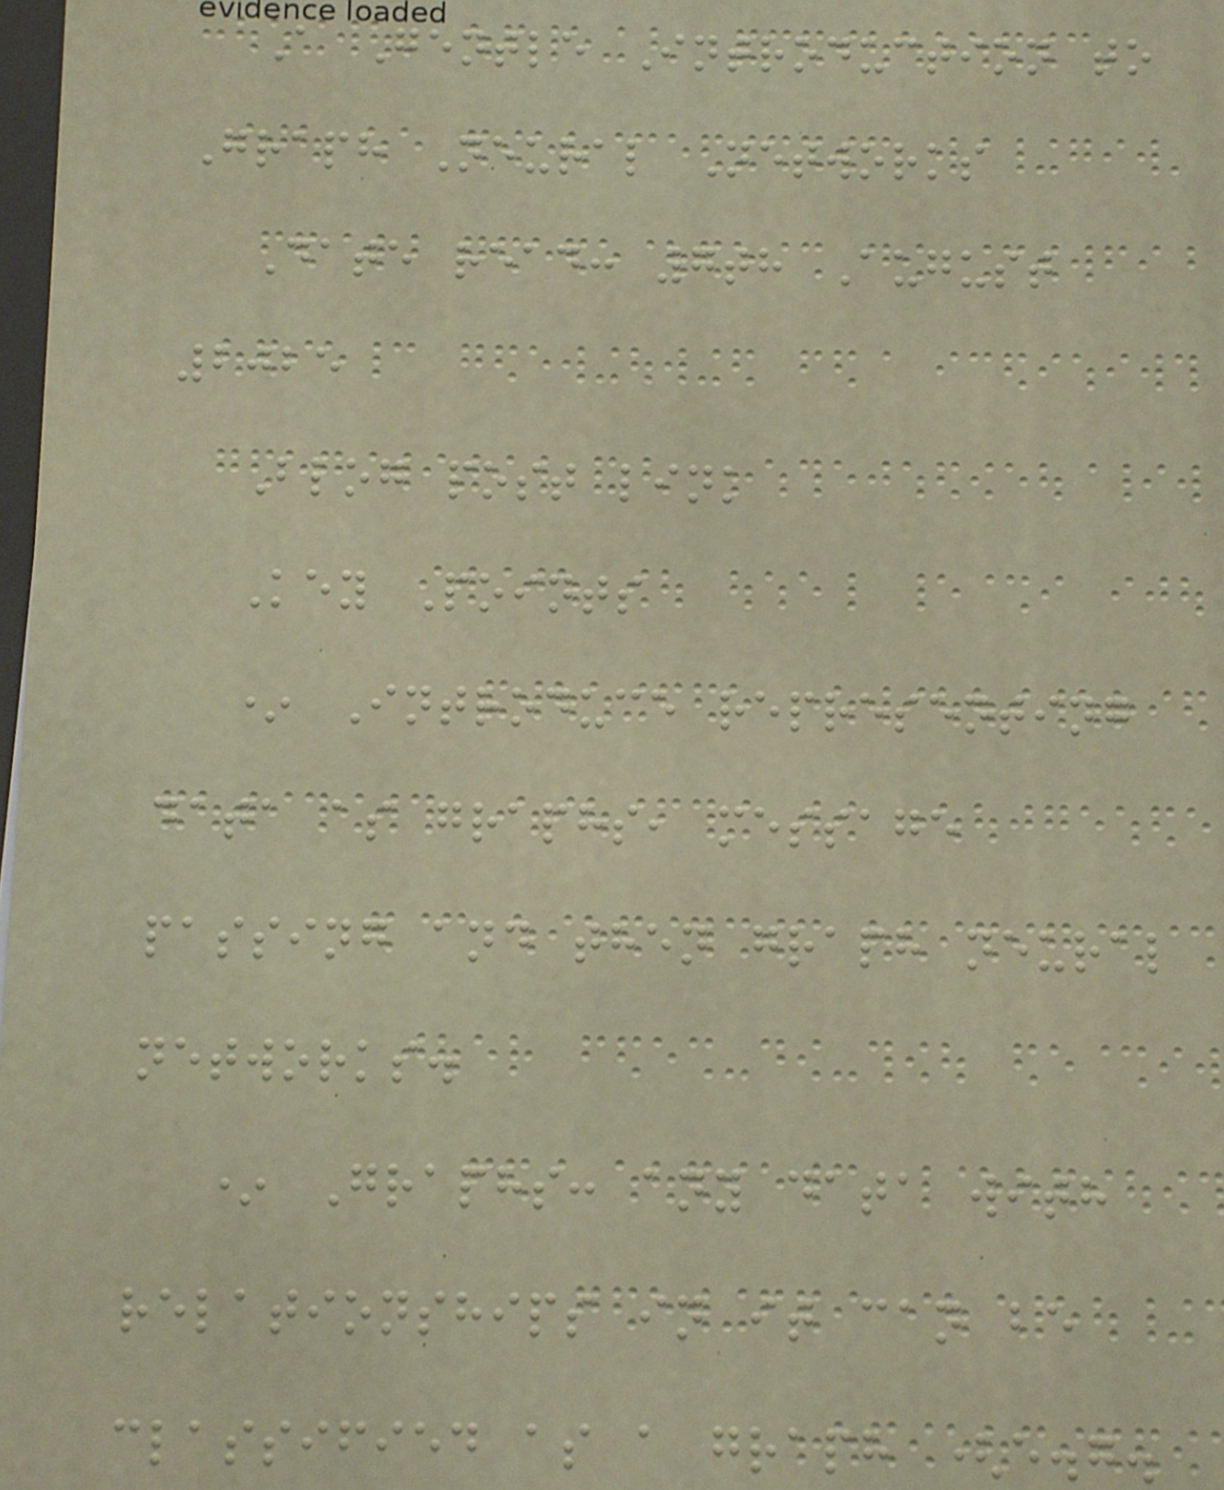A Gentle Introduction to
Graph Neural Networks
Date read: 7th August
2025
Blog post link
Key Points
* Introduce representing
data as graphs, message
passing and then graph neural
networks.
* Graphs: any data with
relationships in it can be
classified as a graph (e.g.
